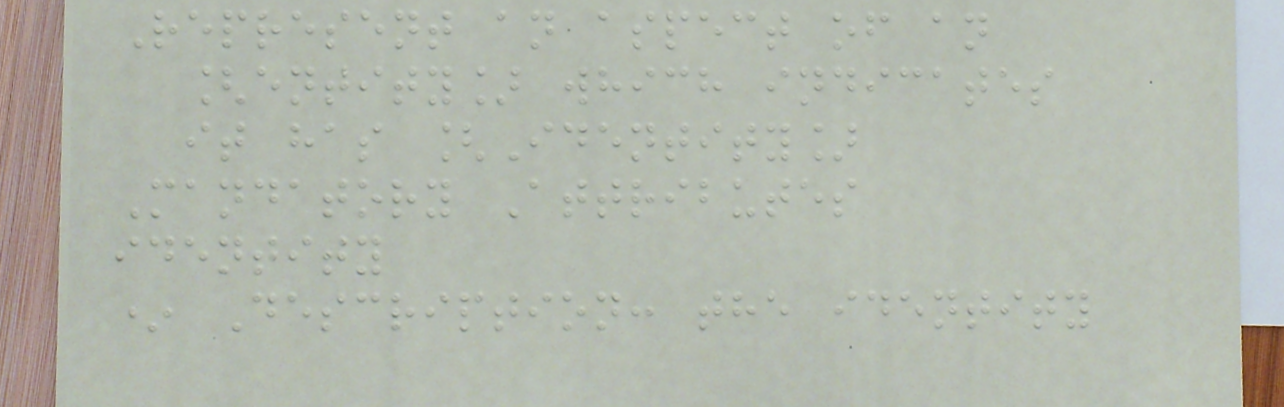Represent an aspect of an
[entity] which indicates
it has [Identity]
Mandatory Attributes
identity
* Description: the identity
